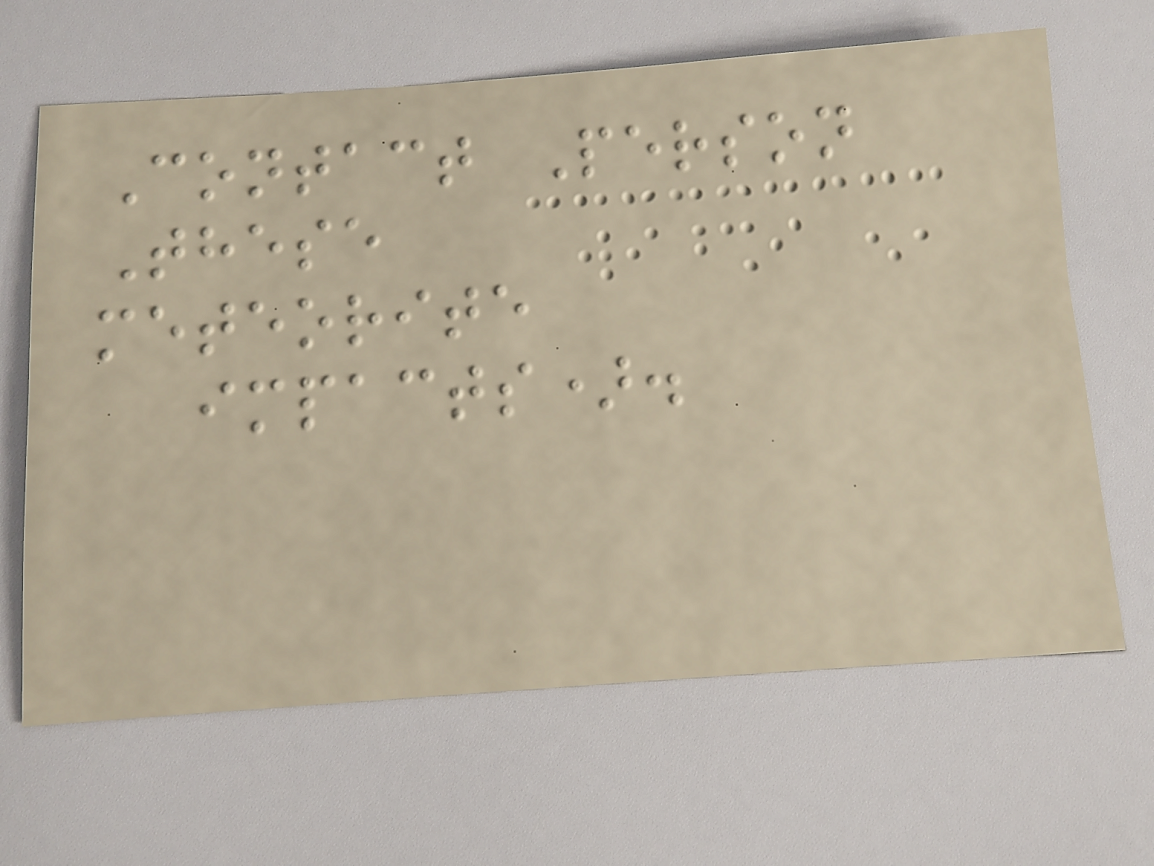Contact Person
These
meteorite
impacts).
